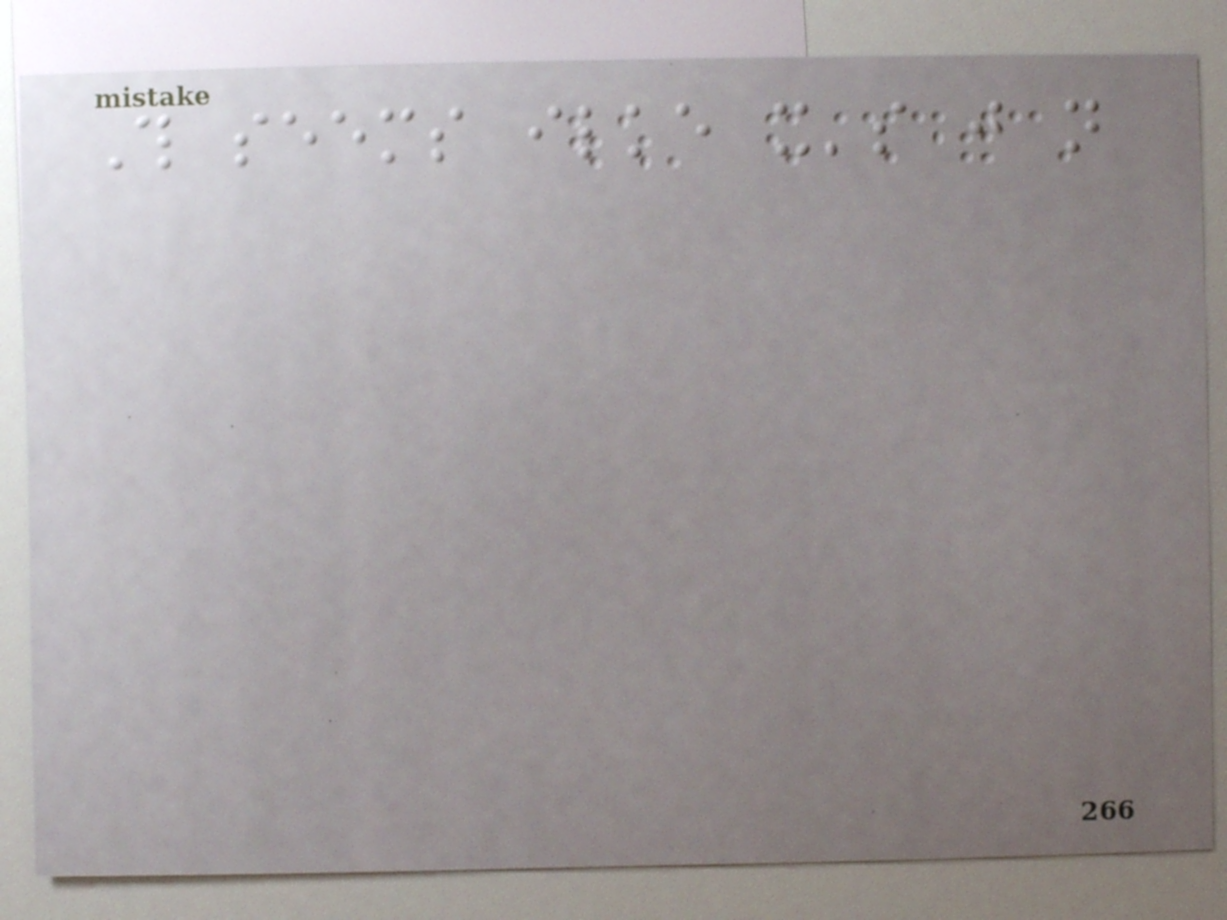This seems ilke it's just not
